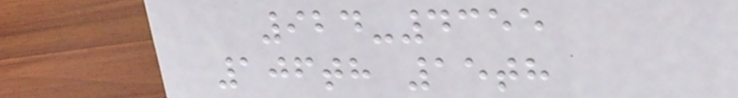924-4355
106th 15th
